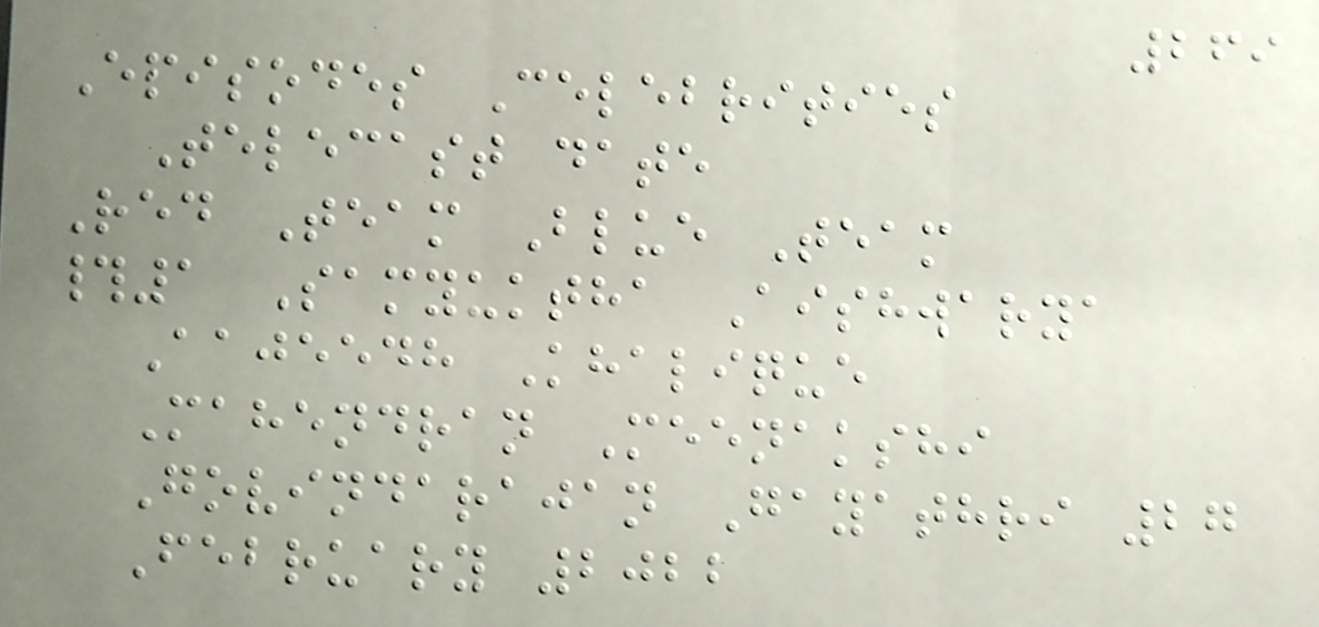269
Episodes Celebrities
Telecast date
Red Team Blue Team
#1 Samyuktha Aishwarya
Aajeedh Khalique
Mahendran Meenakshi
Govindarajan Gayathri 27
February 2022
